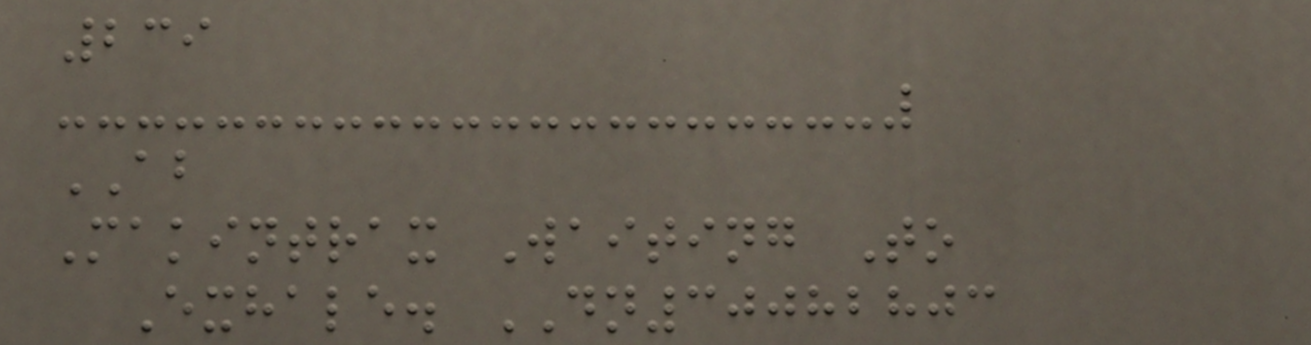239
AB
Makintrax Waiting To
Exhale. DN30082803
